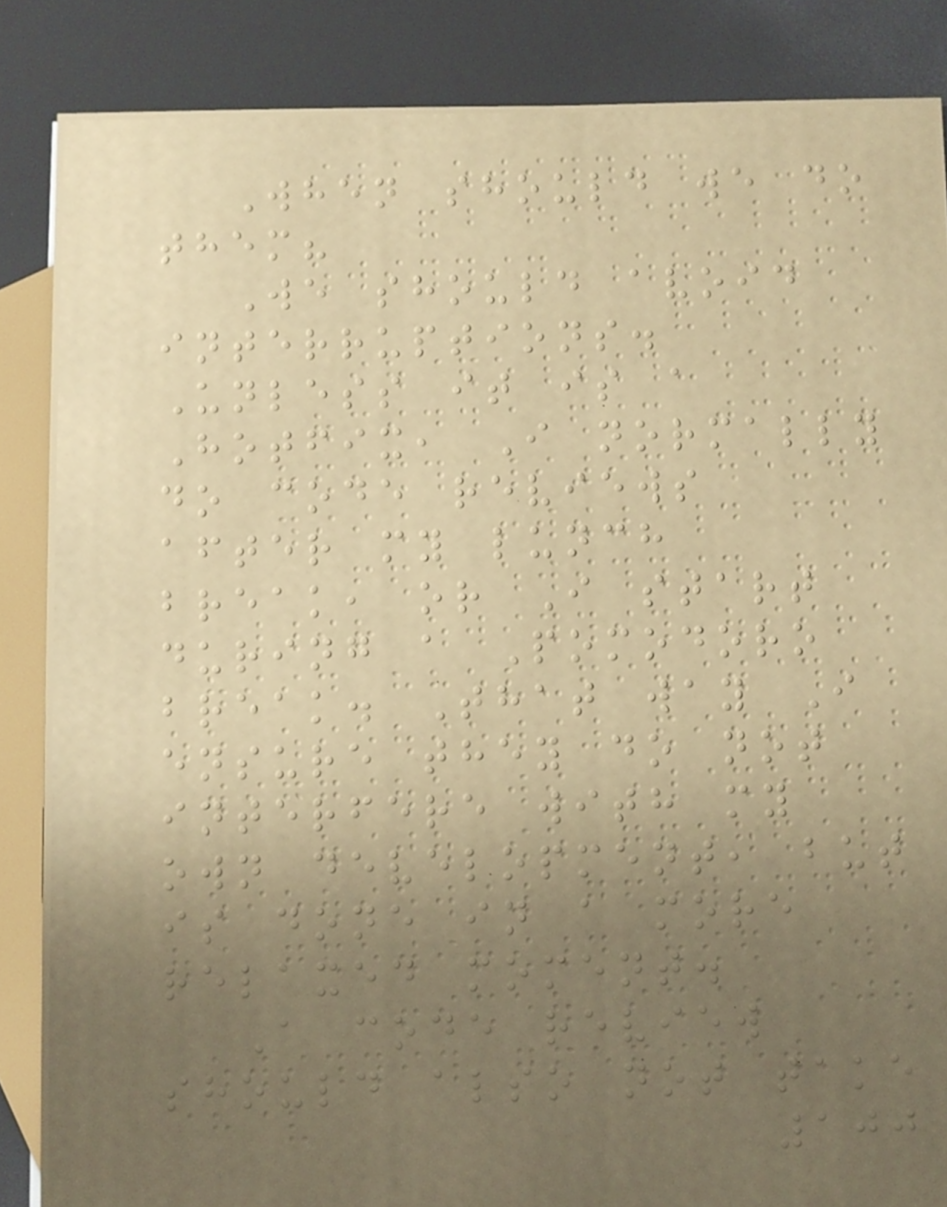When should we do
them?
We should avoid
interruptions.
Unless it is a
Hotfix, I normally
do code reviews
after my lunch
break, or I start
during a Pomodoro
break. That way I
ensure they do not
interfere with my
own development, but
is done in a more
relaxed moment.
A code review
should also not take
100
